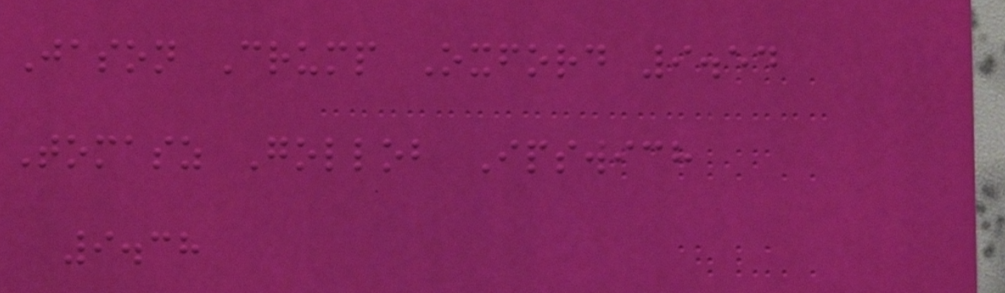Jason Crump Oxford 9.54
Tomasz Gollob Ipswich
9.38
